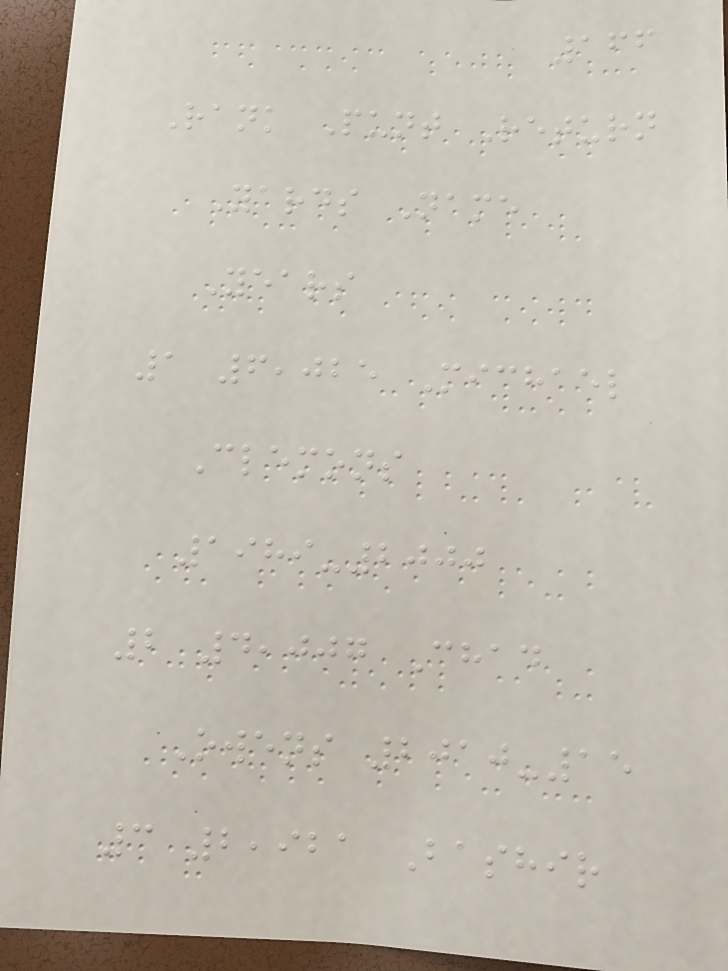166
Rank Punt Return
Yards Name
Years
1 6,025 Michael
Clemons
1989-2000
2 4,007 Chad
Owens 2010-15
3 2,921 Bashir
